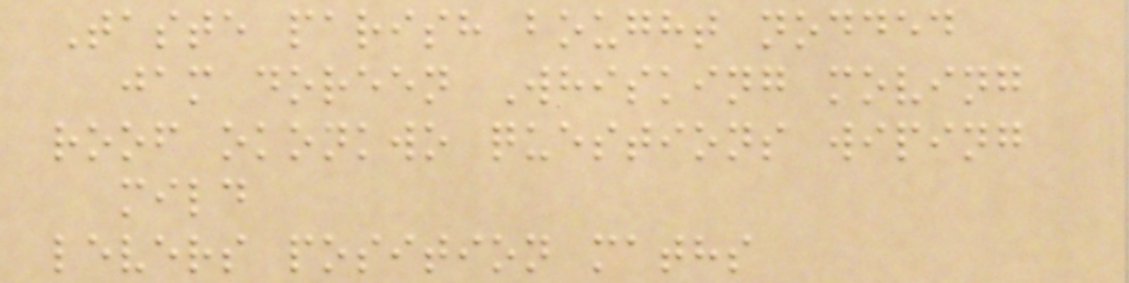Taste parish bought nodded
jam doreen Whisking moving
roof okonkwo questions wiping
mild
levers position maths
